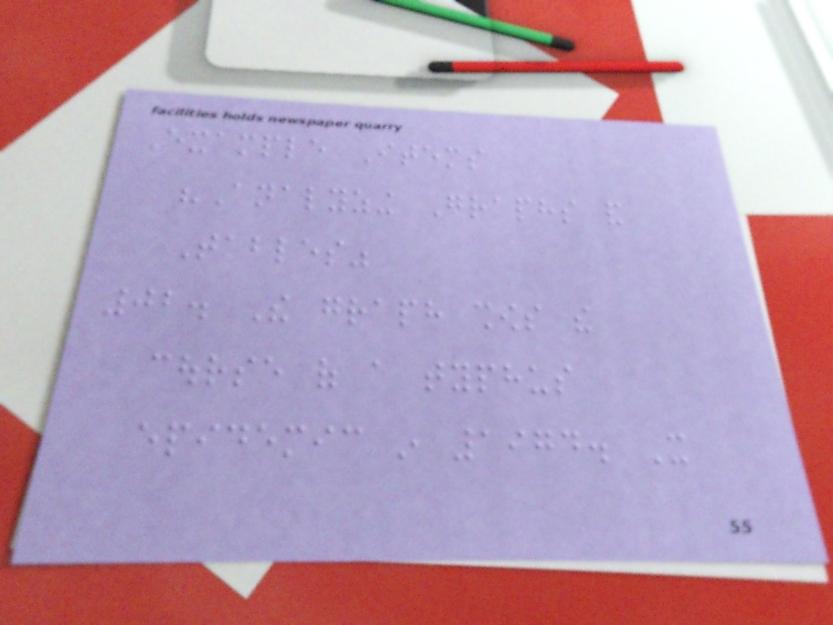Example Items
"Analyzing Graphs and
Tables"
02. The graph shows the
course of a typhus
epidemic in 1974. It
